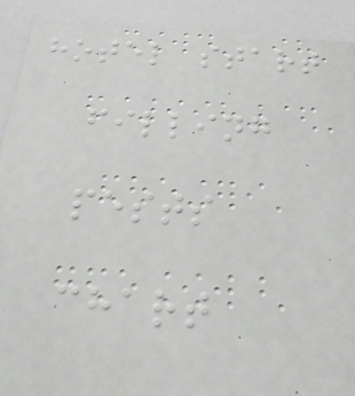hotel start
filling
pests
chart
